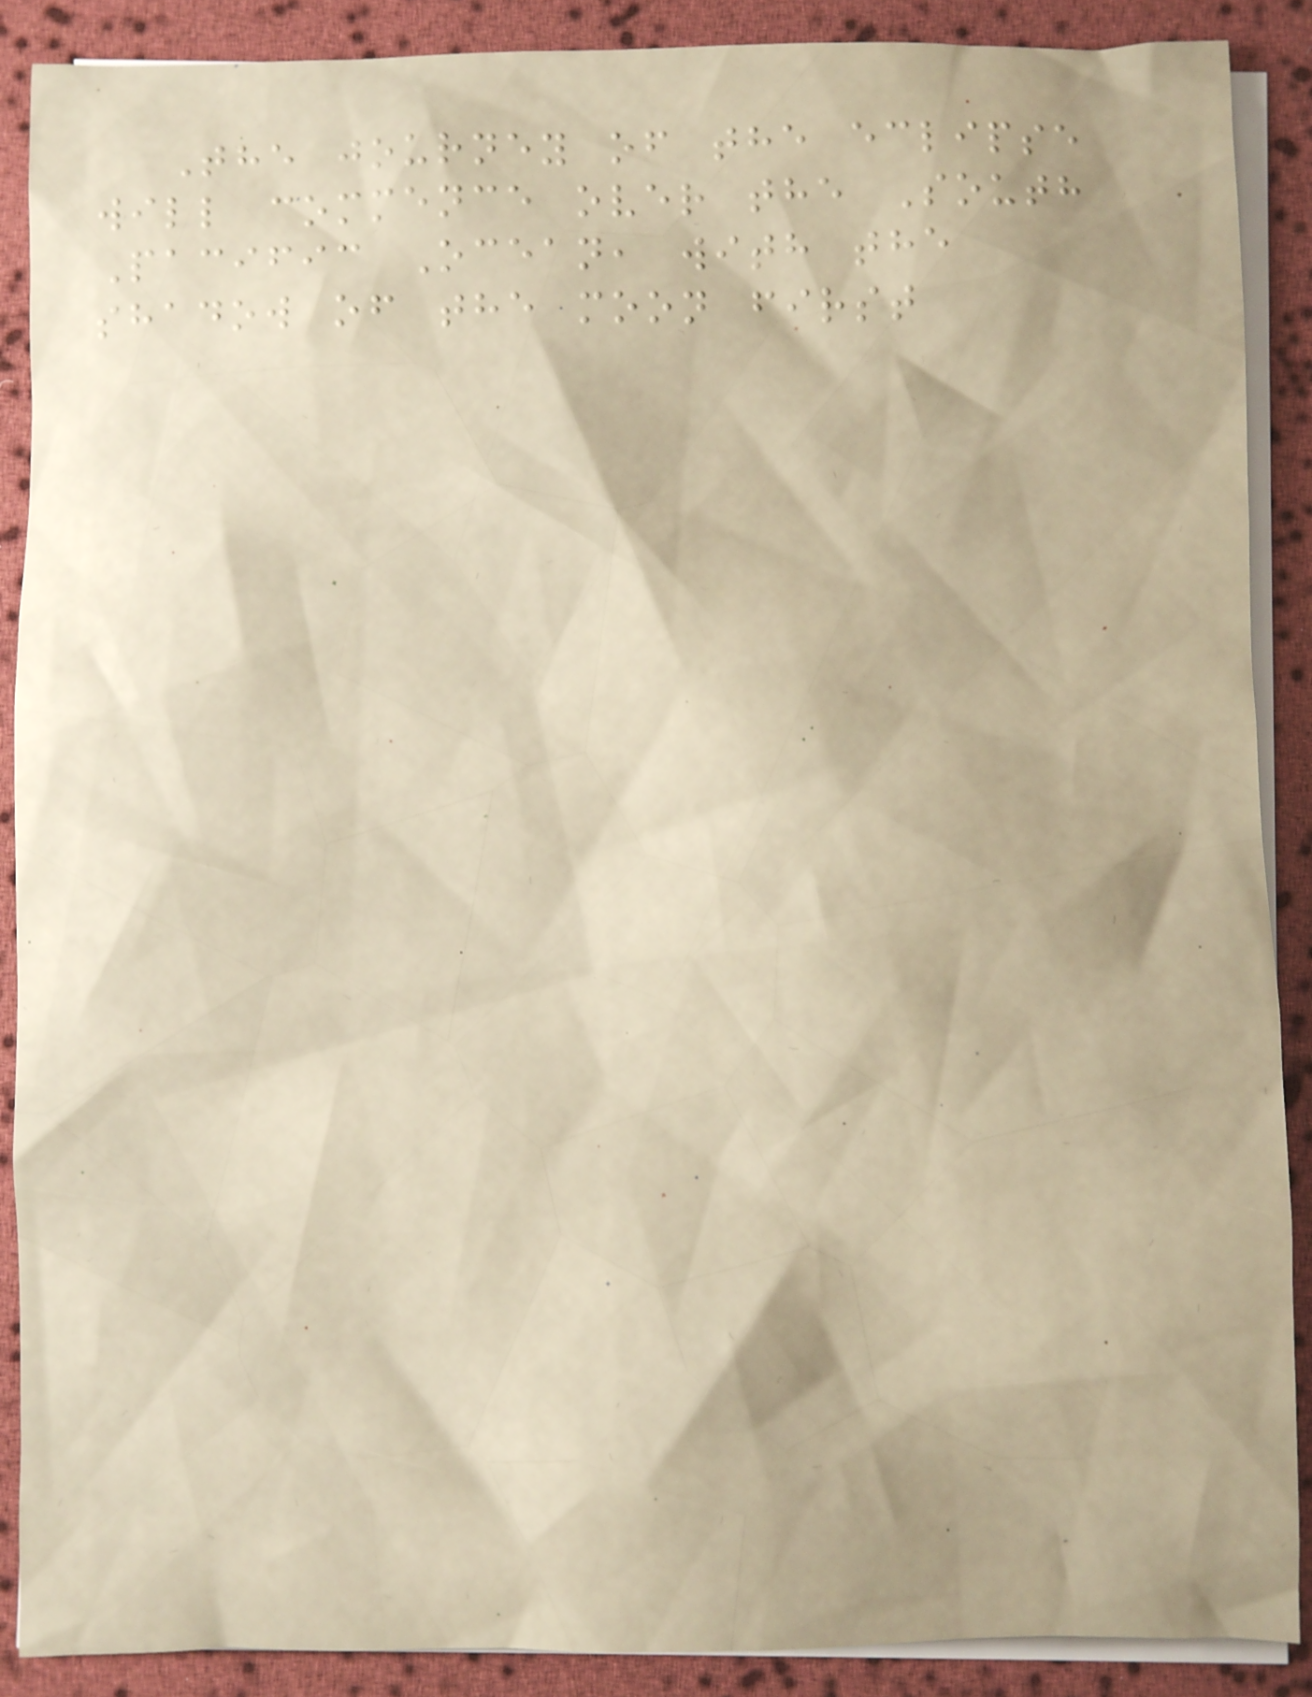The journey of the eclipse
will commence over the South
Pacific Ocean, with the
shadow of the moon first
